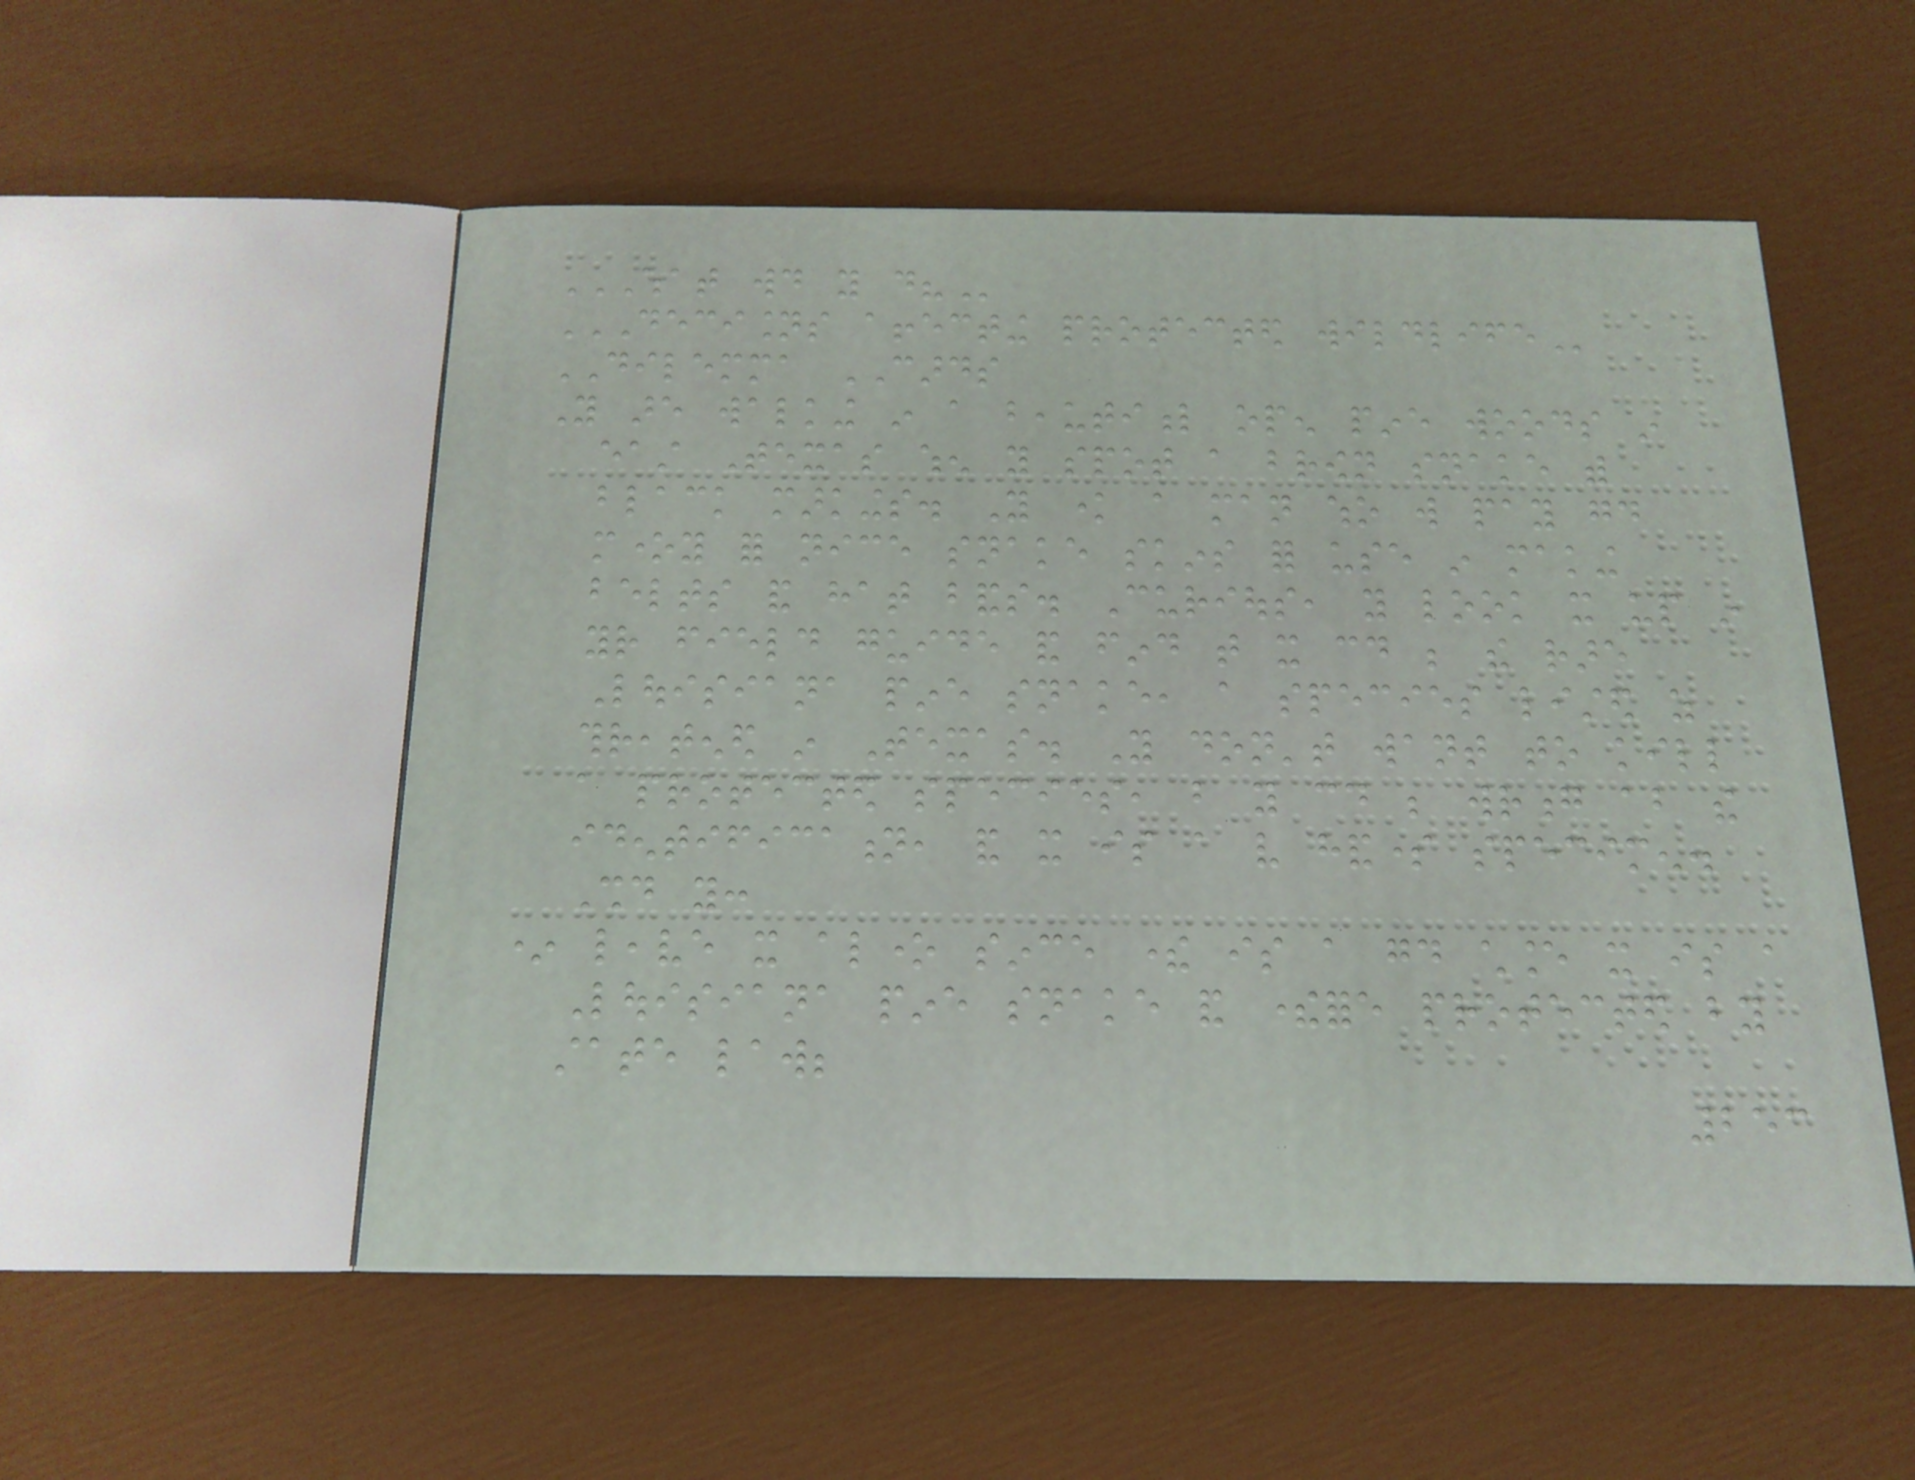WHAT WOULD YOU DO?
DECISIONS AFFECTING PROTECTED WILDLIFE
DILEMMA CARDS
You are walking in a beautiful open pine woods in
east Texas when you spot a brown snake with
black markings. You know a man who will pay good
money for nice snake skins for use in making
belts and hat bands. Curious, you look it up in
your field guide and find that it could be the rare
Louisiana pine snake, a species listed as
threatened in Texas. You don't want to kill
a protected species, but you could be wrong about the
identification, and it is a very handsome specimen.
Should you:
* leave it alone since there is a good chance it is a
Louisiana pine snake and therefore protected by
state law;
253
